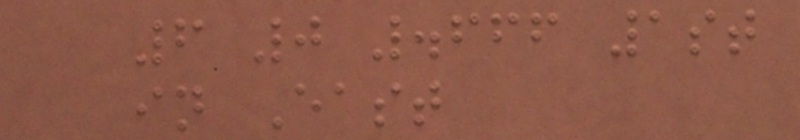6 0 .666 1st
in East
